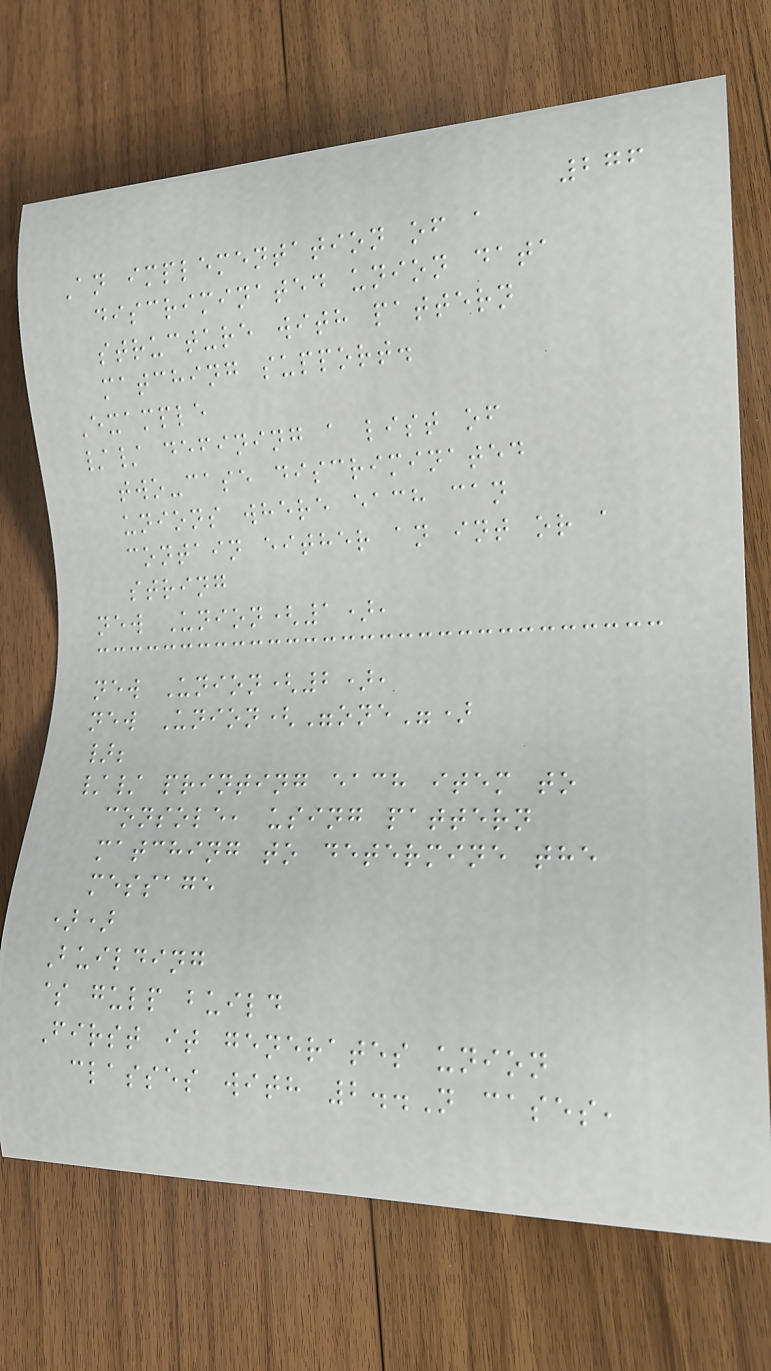276
An implementation of a
discriminated union data
structure with pattern
matching support.
Example
// defining a list of
two-case discriminated
unions where each can
contain either an int or a
string
new Union(1),
new Union(2),
new Union("one")
};
// printing each item to
console, using pattern
matching to determine the
message
))
Building
$ gulp build
First it generates union
classes with 2..N cases,
